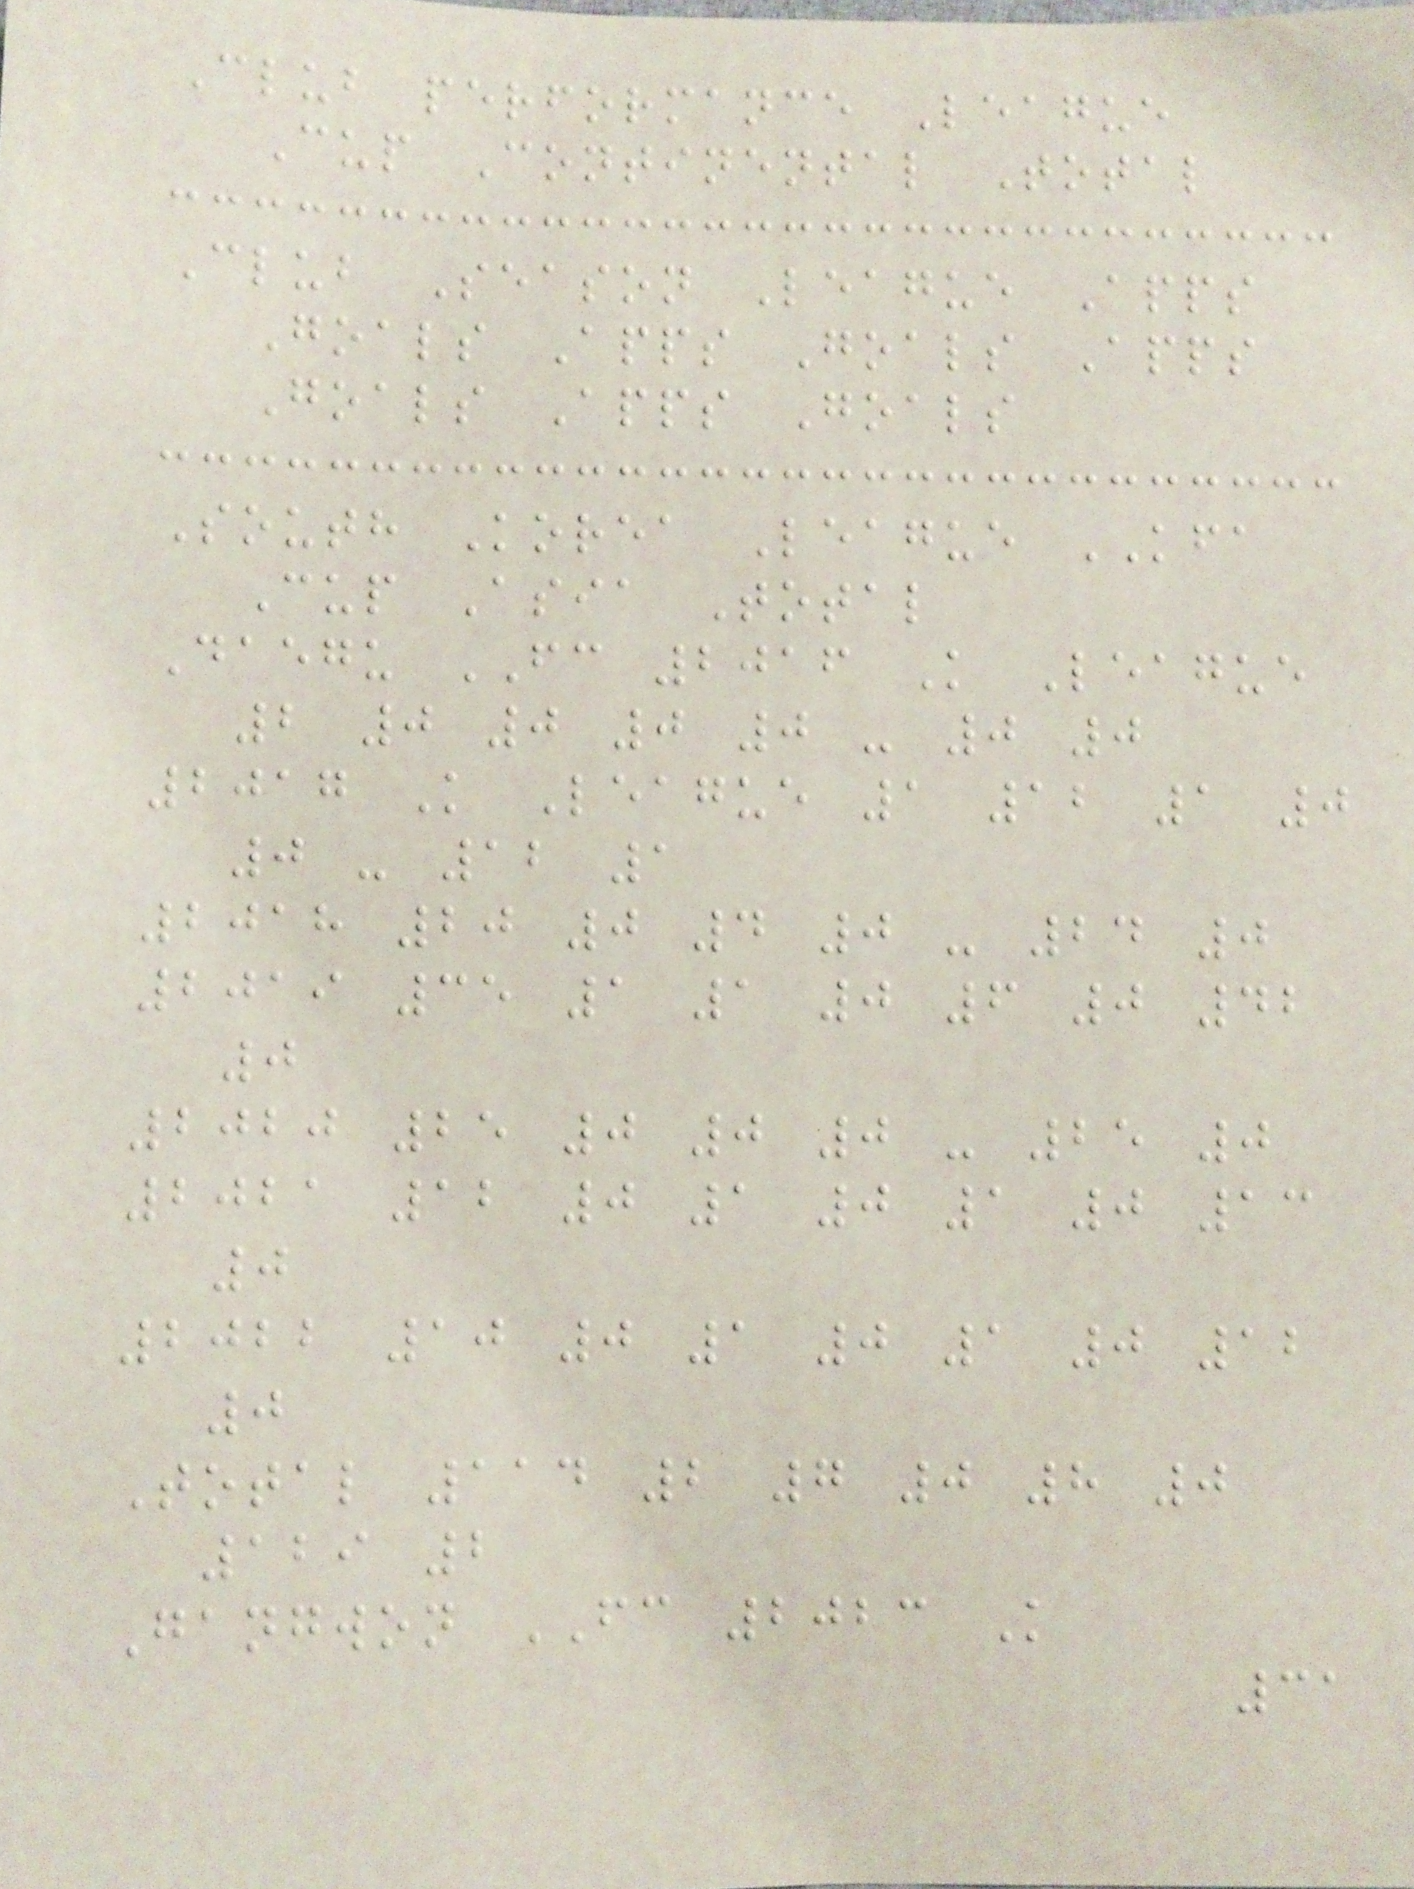Club performance League
Cup Continental Total
Club Season League Apps
Goals Apps Goals Apps
Goals Apps Goals
South Korea League KFA
Cup Asia Total
Daegu FC 2016 K League
2 0 0 0 0 - 0 0
2017 K League 1 12 1 0
0 - 12 1
2018 20 0 4 0 - 24 0
2019 35 1 1 0 6 0 42
0
2020 25 0 0 0 - 25 0
2021 12 0 1 0 1 0 13
0
2022 10 0 1 0 1 0 12
0
Total 114 2 7 0 8 0
129 2
Gangwon FC 2023 K
31
